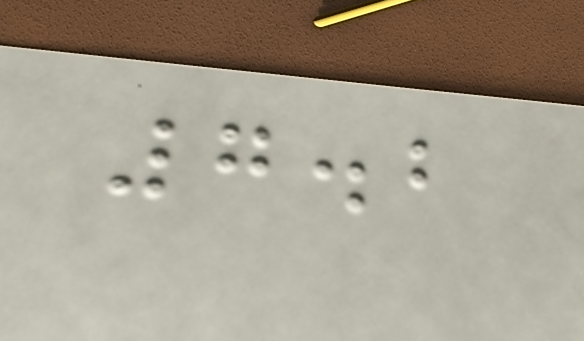7.2
